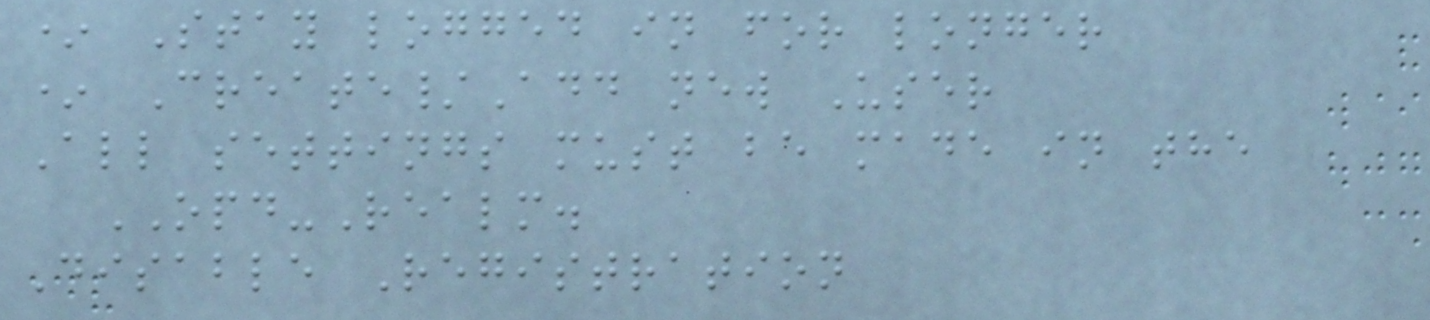* Stay logged in for longer
* Create/Add new User
All settings must be made in the
OPD-Realm.
Disable Registration
